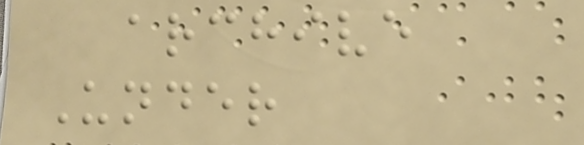archive
Under
